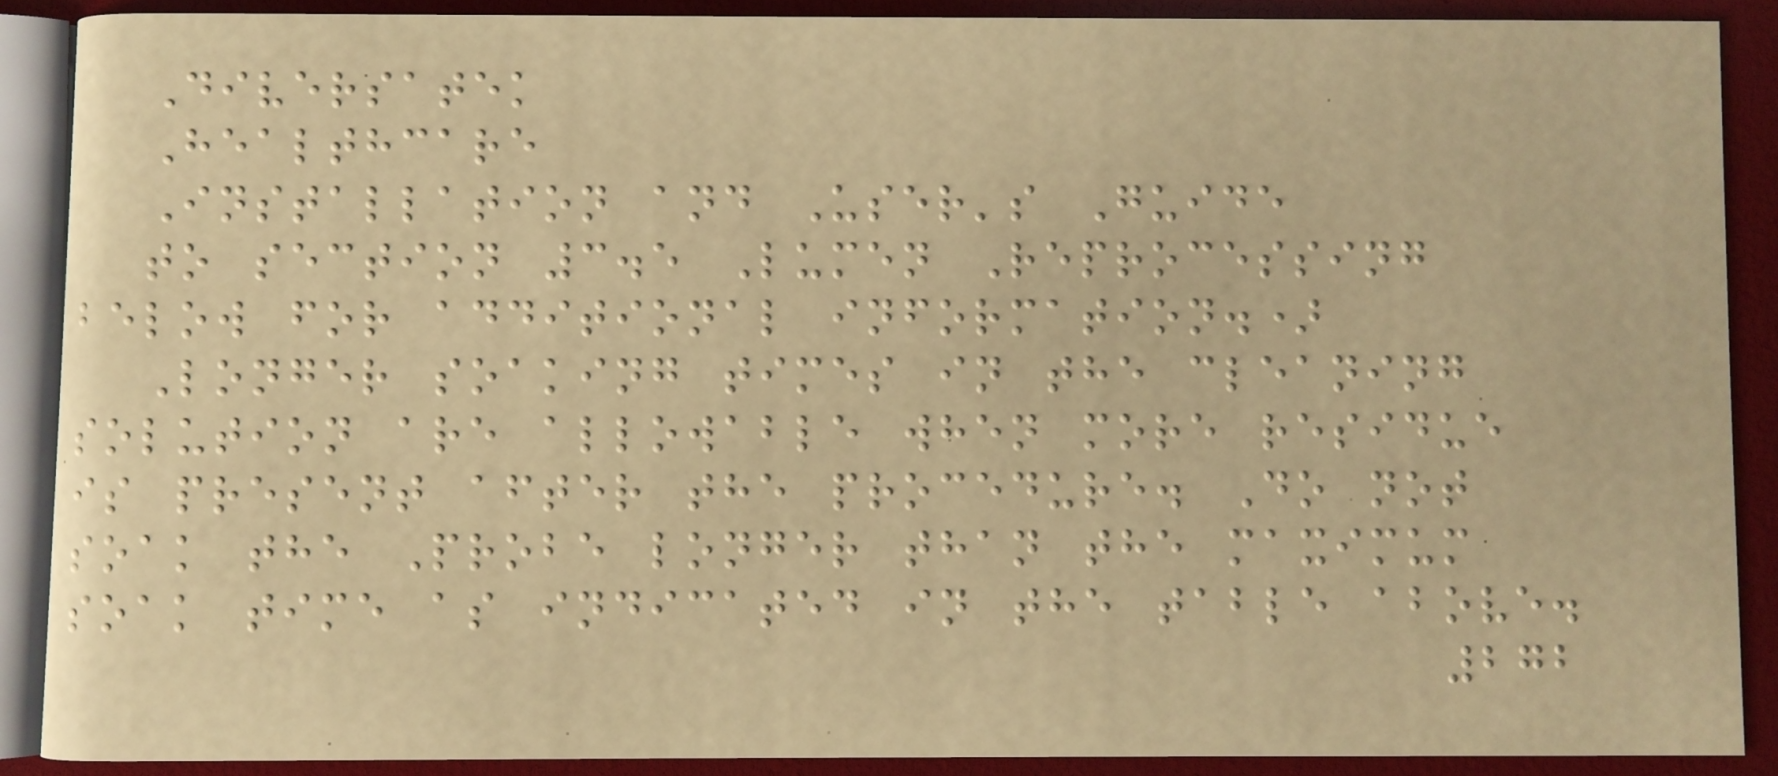Diversatek
Healthcare
Installation and User's Guide
to section 3.5 Lumen Reprocessing
below for additional information.)
Longer soaking times in the cleaning
solution are allowable when more residue
is present after the procedure. Do not
soak the Probe longer than the maximum
soak time as indicated in the table above.
272
